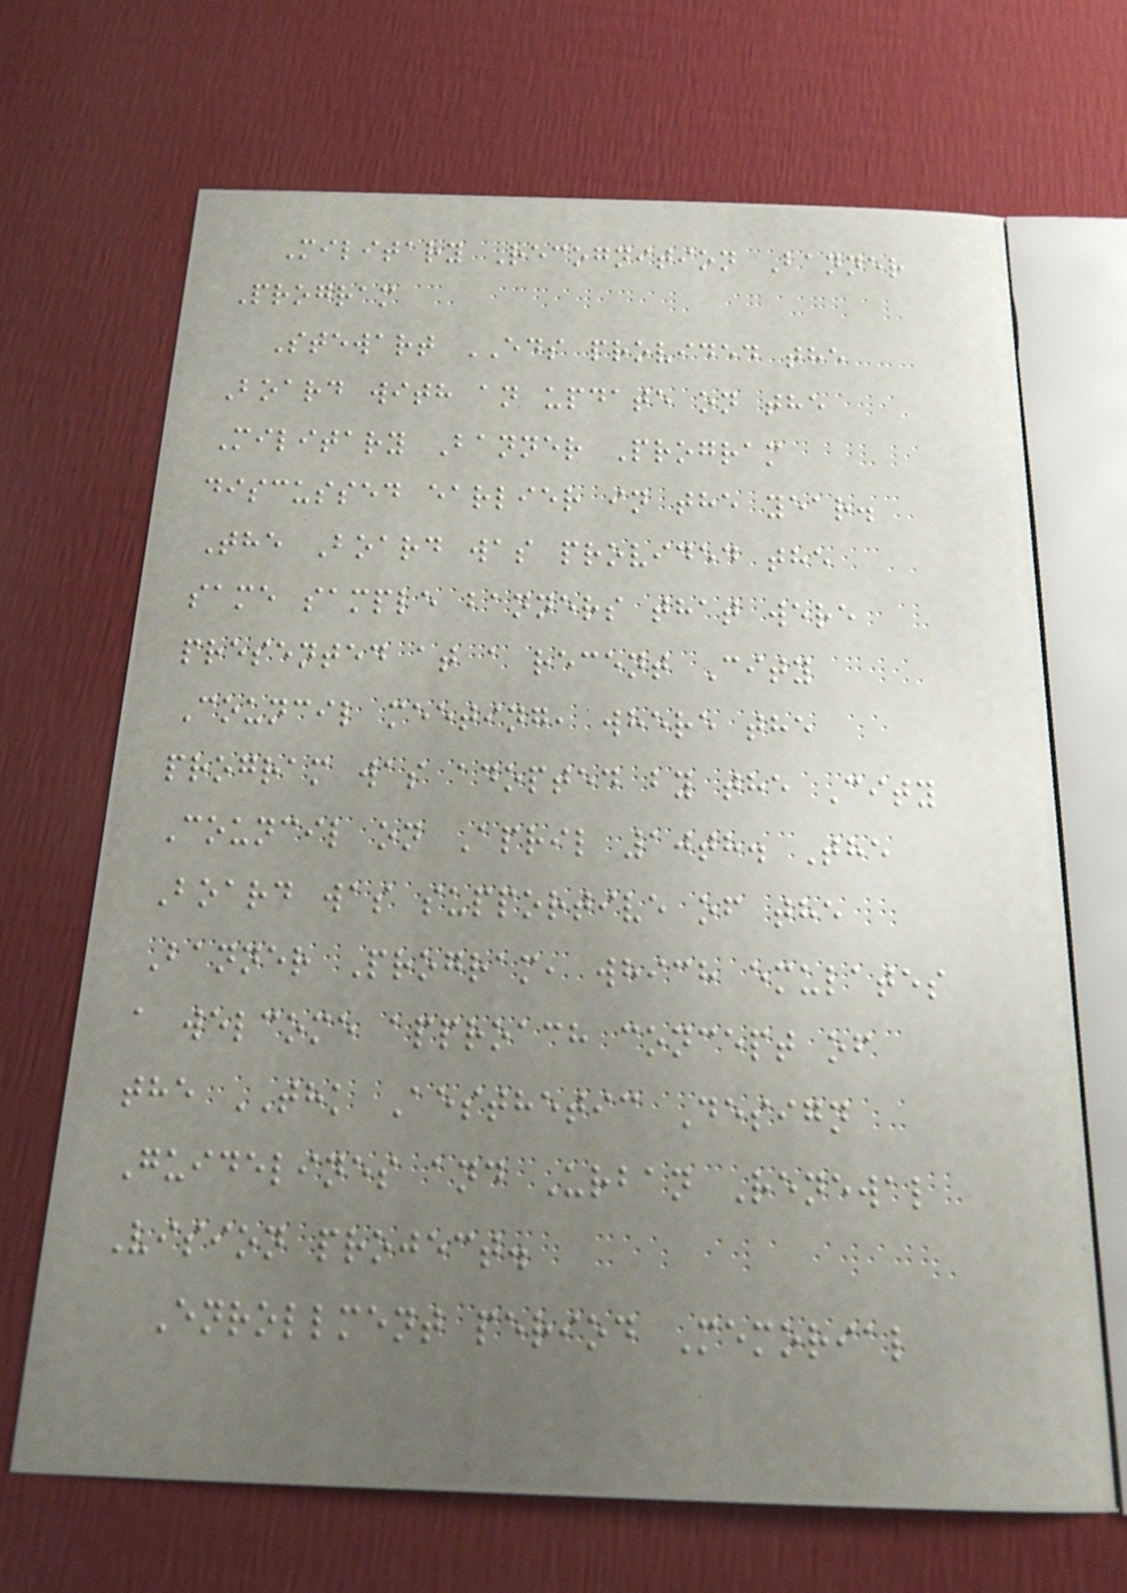Military Recognition Banner
Program
Stewart EDS provided the
Board with an update on the
Military Banner Program
discussed earlier in the year.
The Board was provided the
same sample banners that were
presented at a recent City
Council meeting, where the
program was adopted by the City
Council on April 10th. The
Board was supportive of the
Banner Program, which emulates
a welcome approach concept of
the THK Aesthetic Design
Guidelines and Urban Renewal
Vision project.
Enrollment period Memorial
